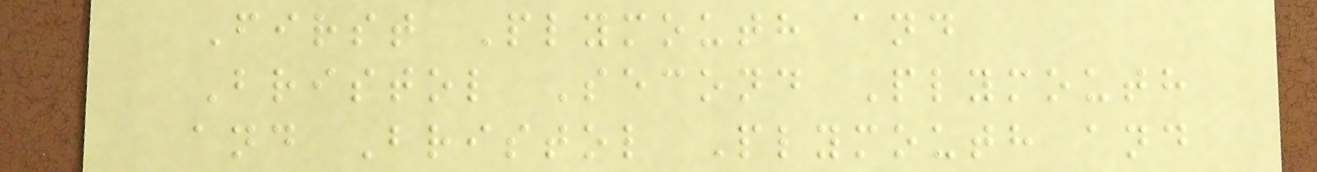First Plymouth and
Bristol Second Plymouth
and Bristol Plymouth and
